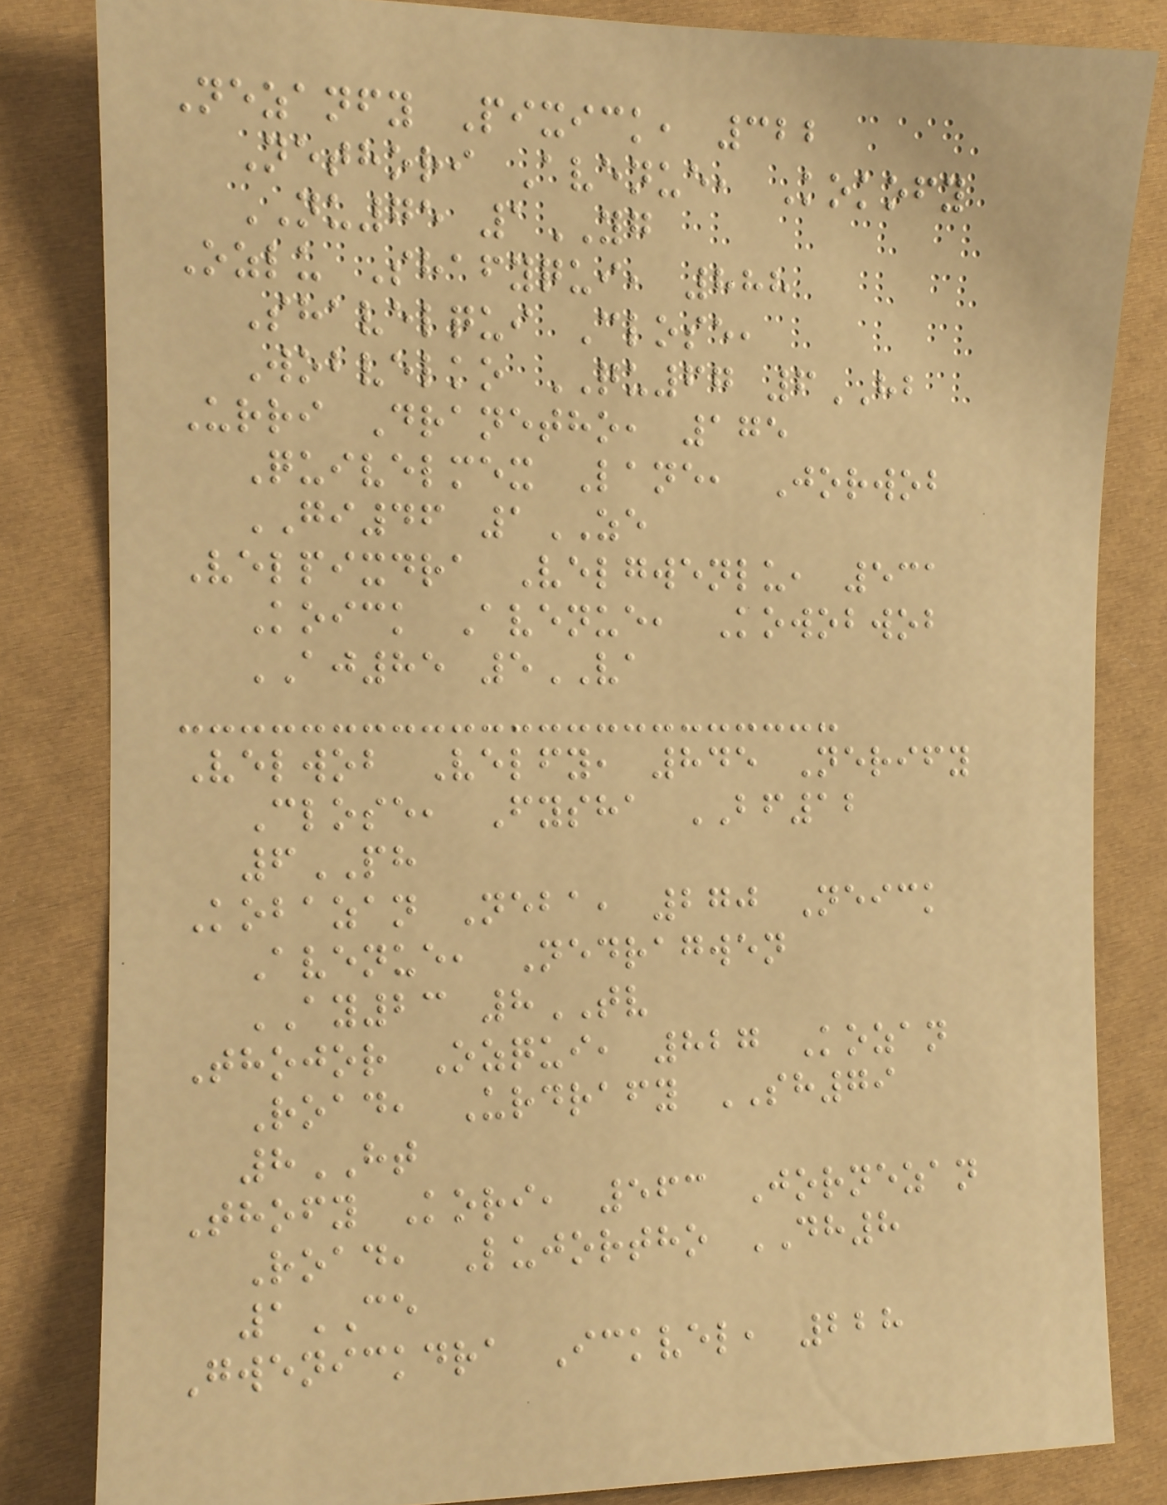Nezanfy Pixick, 322
Nethori Avenue, Kokofy
NU75 1YG
Ozlu Shafyqui, 888
Shavelqui Close,
Wobvelko QU67 6HB
Urri Dranetho, 175
Quivelmex Lane, Jorwob
GI46 1ZE
Velpixdra Velgwenlu, 531
Koick Avenue, Kowobwob
AJ85 5VA
Velwob Velfy, 845 Nerify
Close, Fysha BF12
6PH
Kobazan Neba, 270 Neick
Avenue, Nedragwen
AY23 8TV
Thojor Ozqui, 827 Kozan
Road, Urdrafy SH79
8HT
Thofy Kori, 563 Jornezan
Road, Lujortho DH8
1CE
Gwenickdra Ickvel, 228
